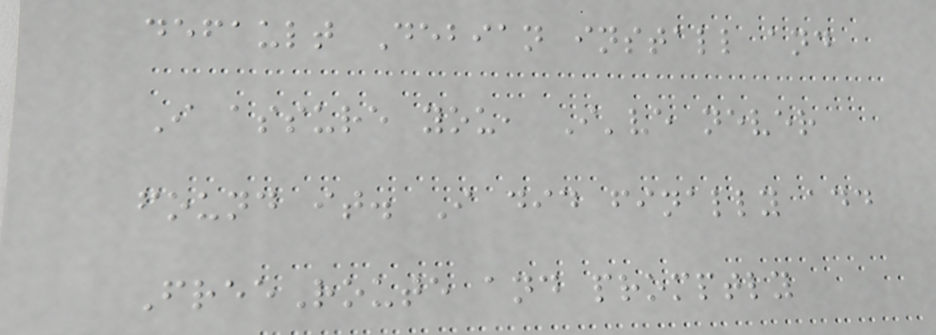default Debian install and
I assure you, I've never
found it. I did finally add
FreeRoute and promptly
